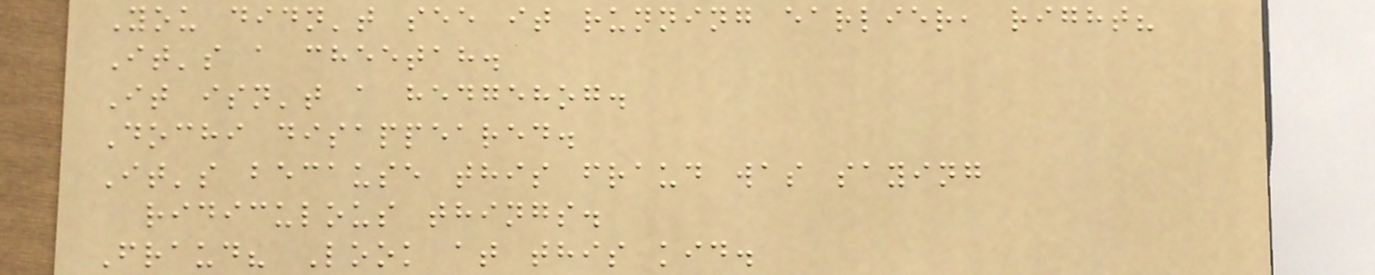You didn't see it running earlier, right?
It's a cheetah.
It isn't a hedgehog.
Dochi disappeared.
It's because this fraud was saying
ridiculous things.
Fraud? Look at this kid.
